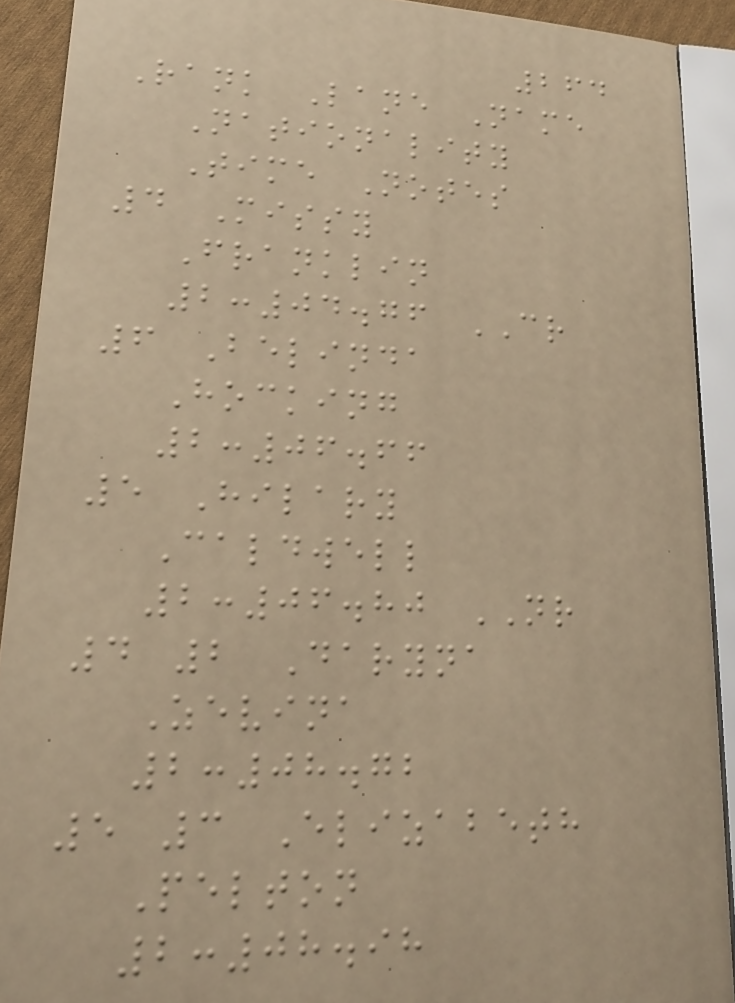264
Rank Lane Name
Nationality
Time Notes
4 Missy
Franklin
2:04.76 CR
6 Belinda
Hocking
2:06.66
5 Hilary
Caldwell
2:06.80 NR
4 2 Daryna
Zevina
2:08.72
5 3 Elizabeth
Pelton
2:08.98
